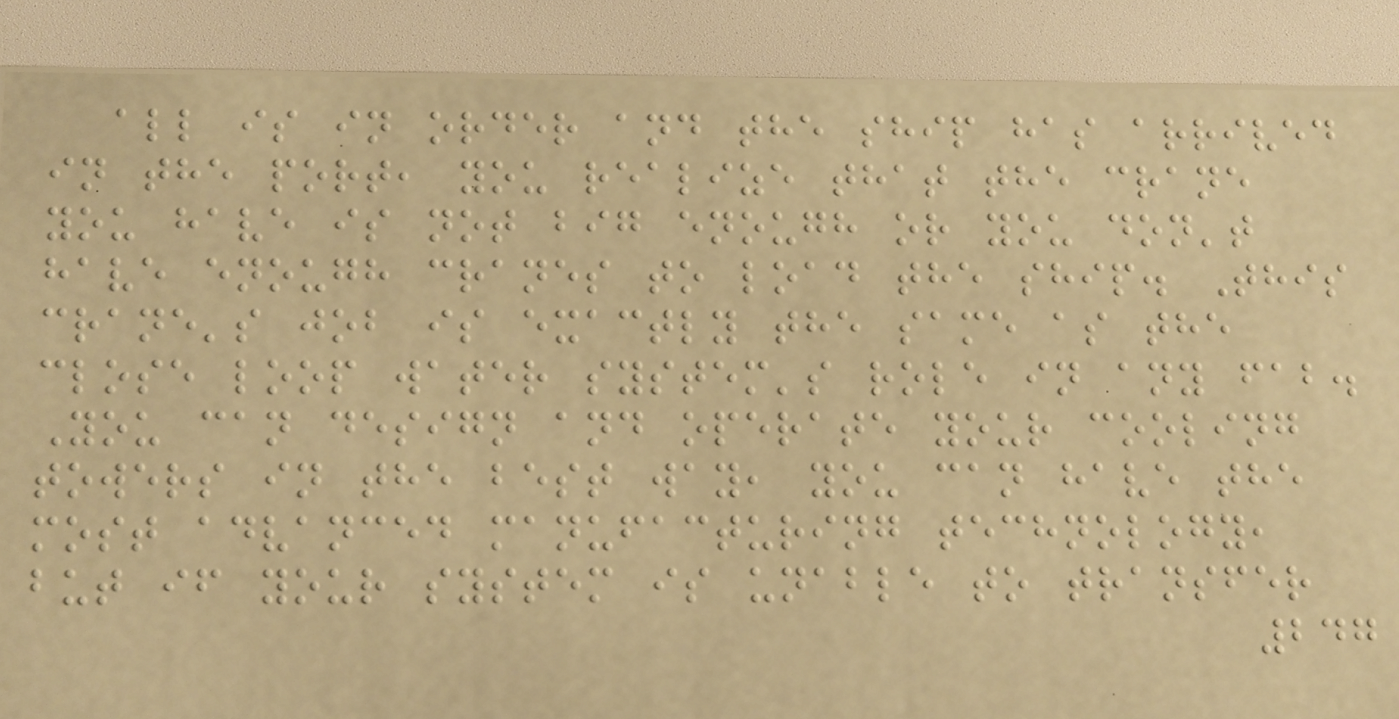all is in order and the ship has arrived
in the port, you realize that the crane
you have is not big enough or you don't
have enough cranes to load the ship. This
crane's job is exactly the same as the
close loop water system's role in any fab.
You can design and operate your cooling
towers in the best way, you can have the
most advanced manufacturing technology,
but if your system is unable to transfer
247
